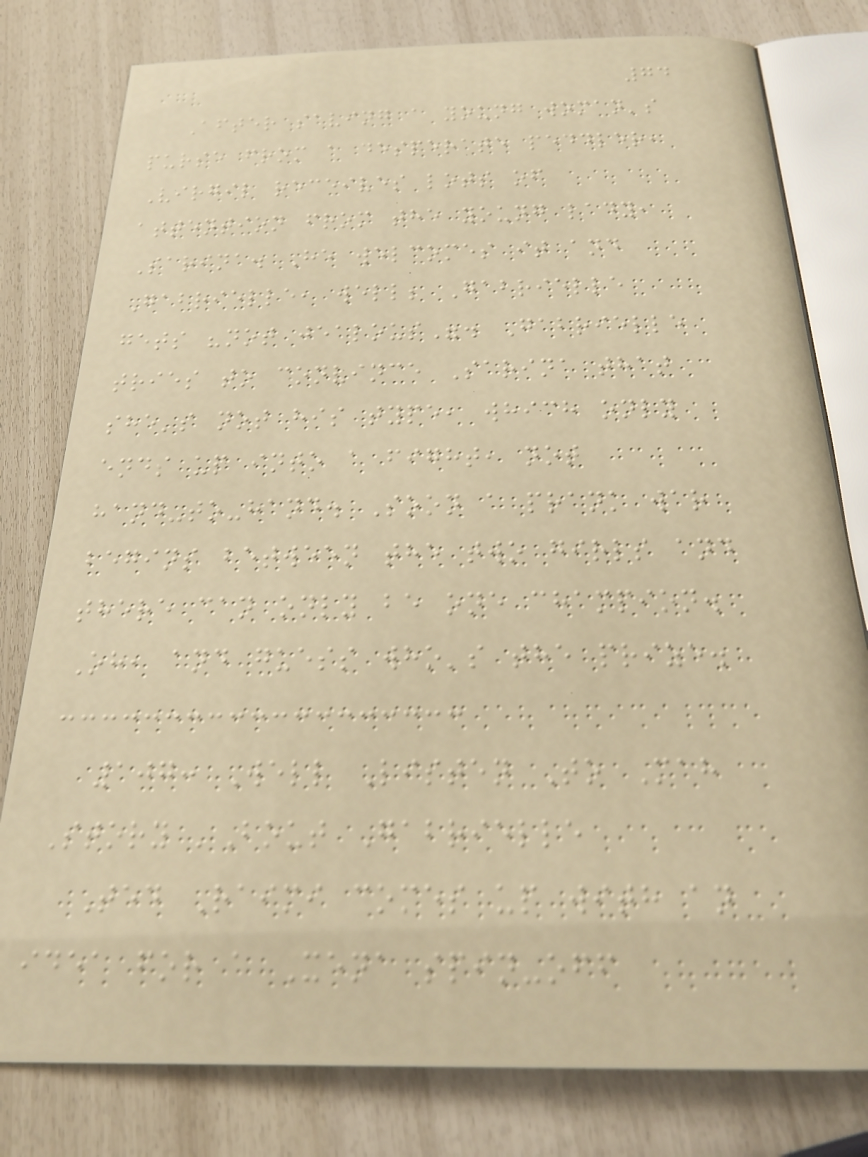74
After saving a young woman's
purse from a desperate peddler,
Virgil receives lots of
attention from the young lady,
Sarina. He welcomes it and
Gabrielle, well; Gabrielle
gets "not jealous". Gabrielle
tries to convince Sarina that
she's not his type, which only
ends up into a fight, not
hand-to-hand. Soon a prank war
begins between the two girls and
there can only be one champion.
Oh, and guess who's the prize.
107: Well Listen To Mah
Story 'Bout Gabrielle
Ted Raimi comes up with an
idea for a Xena spin-off
